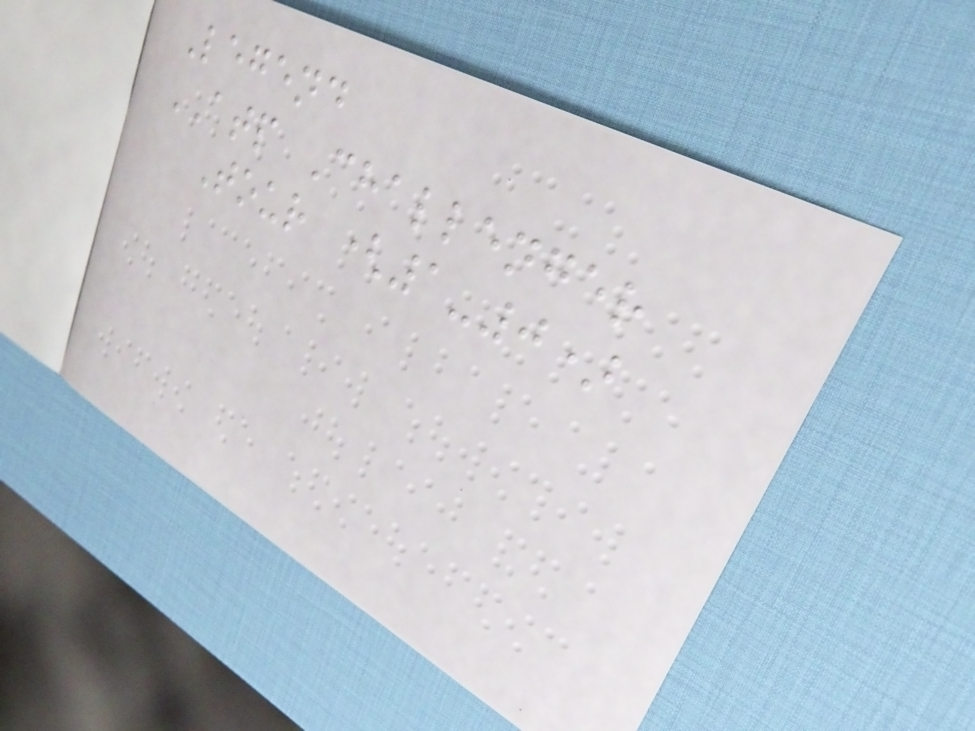Legend
ATP Challenger
Tour (1-0)
